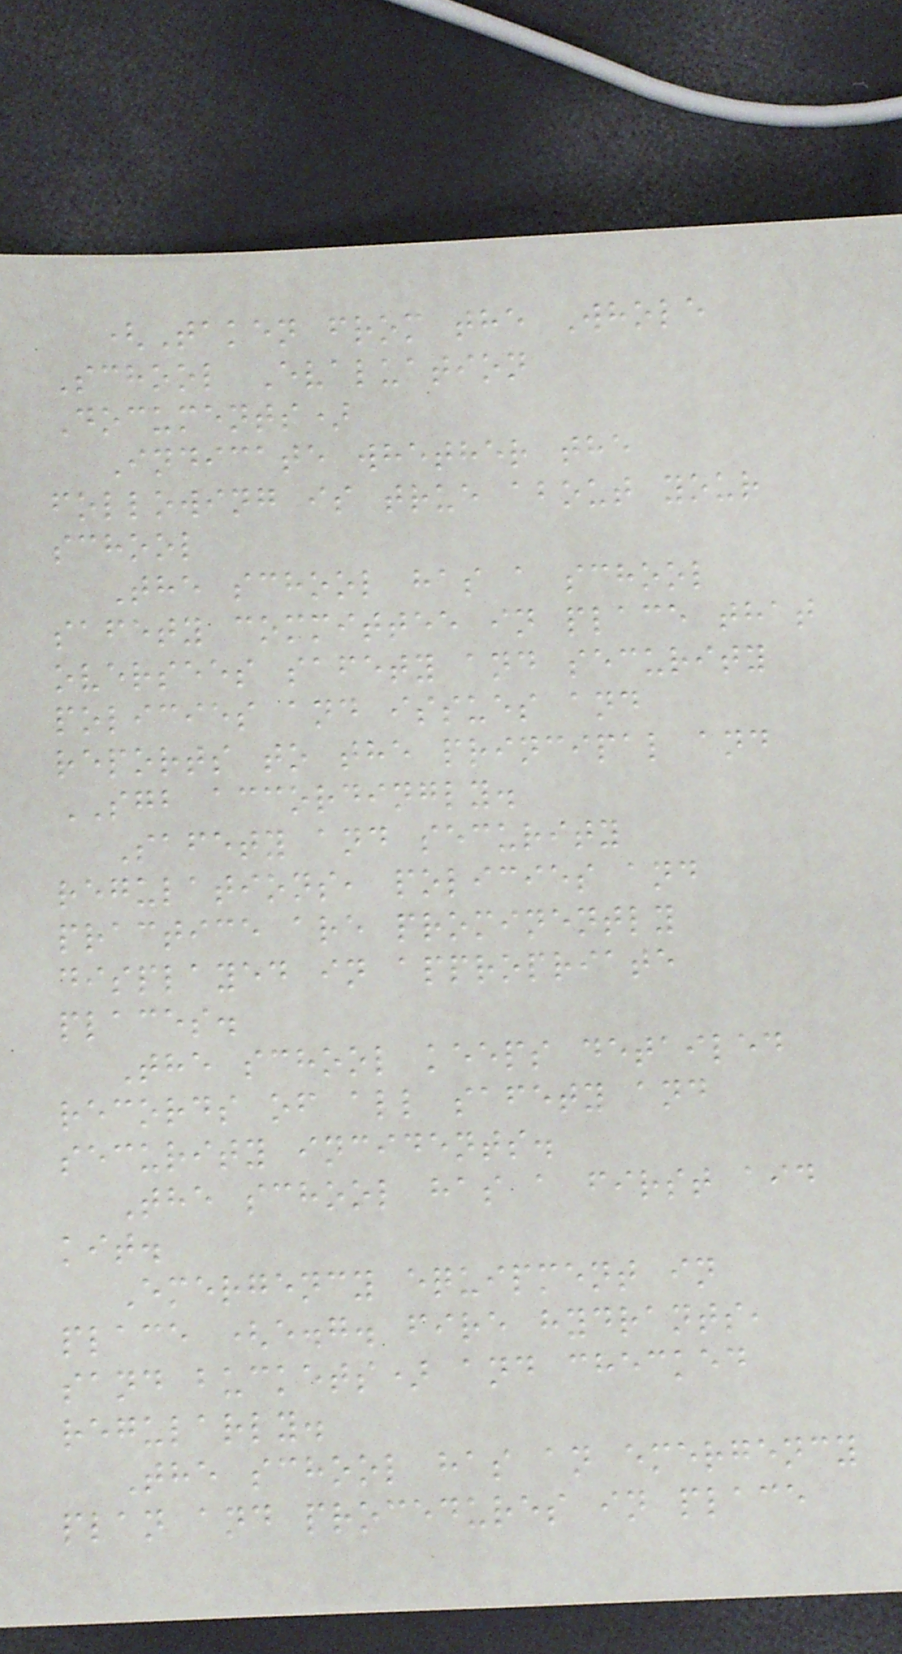(Taken from the Whole
School Evaluation
Documents)
Indicate whether the
following is true about your
school
The school has a school
safety committee in place that
oversees safety and security
policies and issues and
reports to the principal and
SGB accordingly.
Safety and security
regulations, policies and
practice are prominently
displayed in appropriate
places.
The school keeps detailed
records of all safety and
security incidents.
The school has a first aid
kit.
Emergency equipment in
place (e.g. fire hydrants,
sand buckets) and checked
regularly.
The school has an emergency
plan and procedures in place
